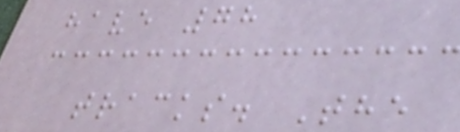have 78
tracks. The
